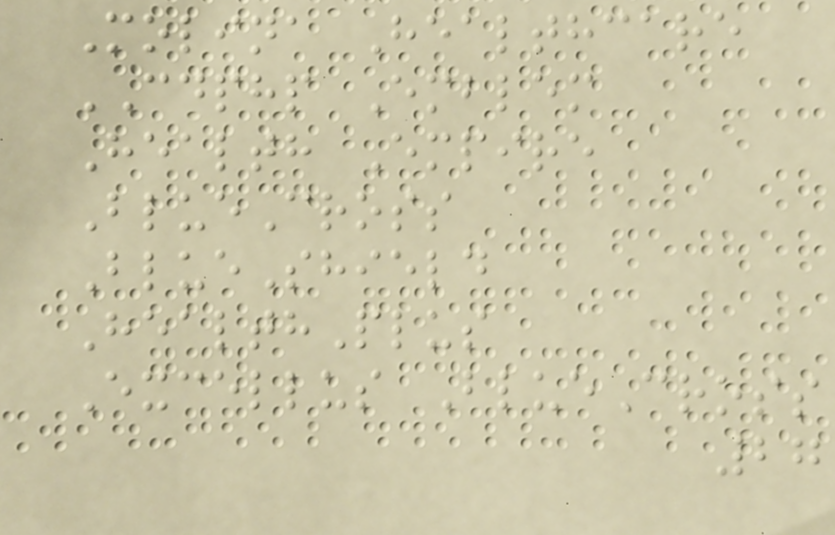Molina Healthcare
CDPHP Emblem
Health Empire
BlueCross
BlueShield
HealthPlus
Excellus BlueCross
27
